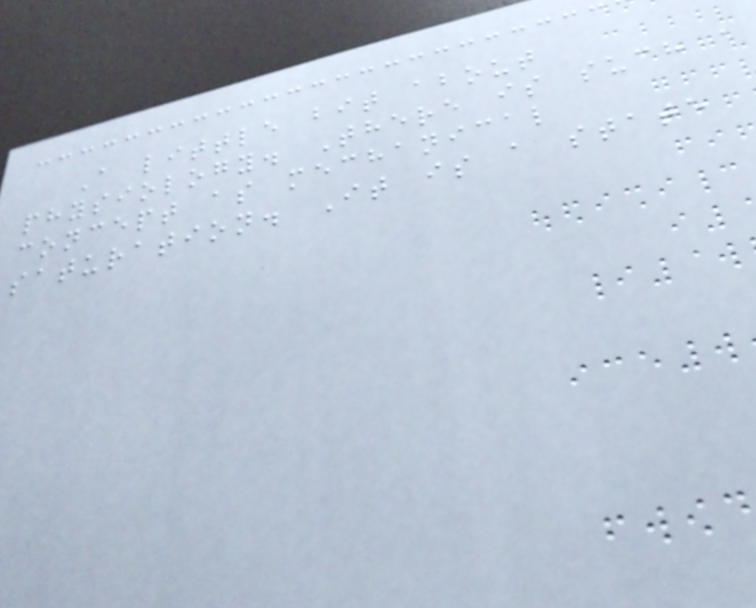A little bit about
physiology. There is such a
concept as mechanical
saturation. It is a state
